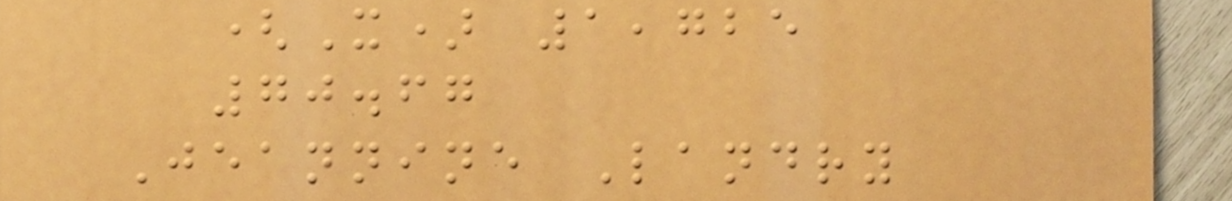(X) 1,725
70.67
Jeannine Landry
